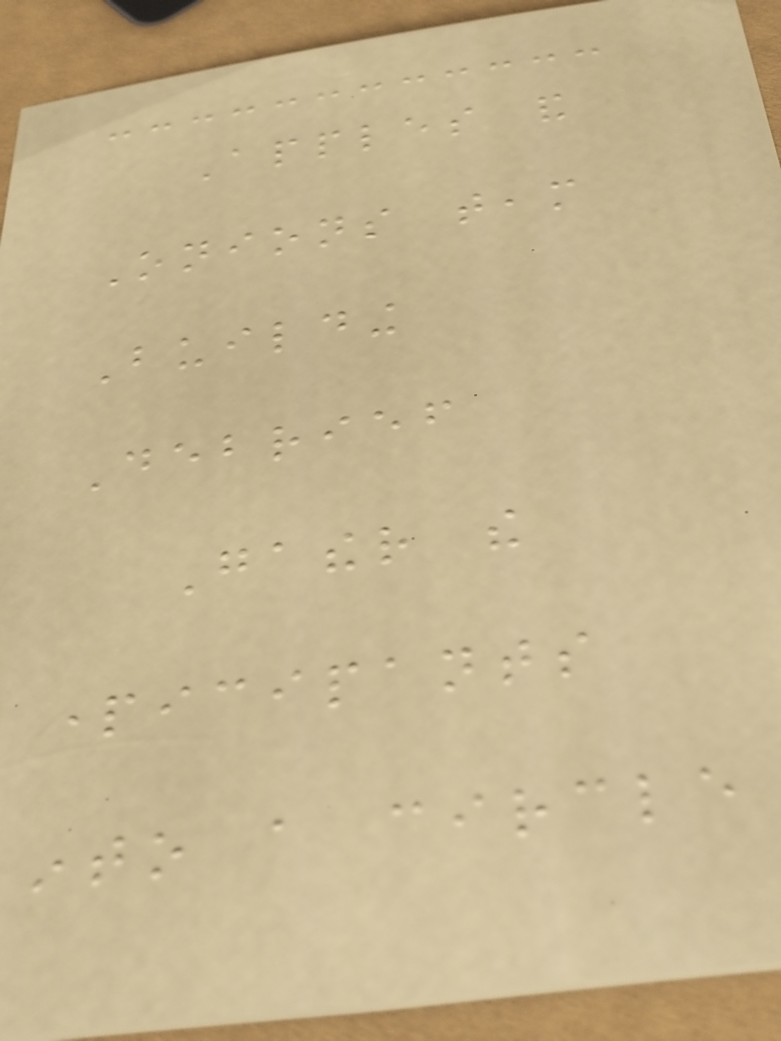Apples and
Onions team
Building
Debrief
Gather the
participants
into a circle
